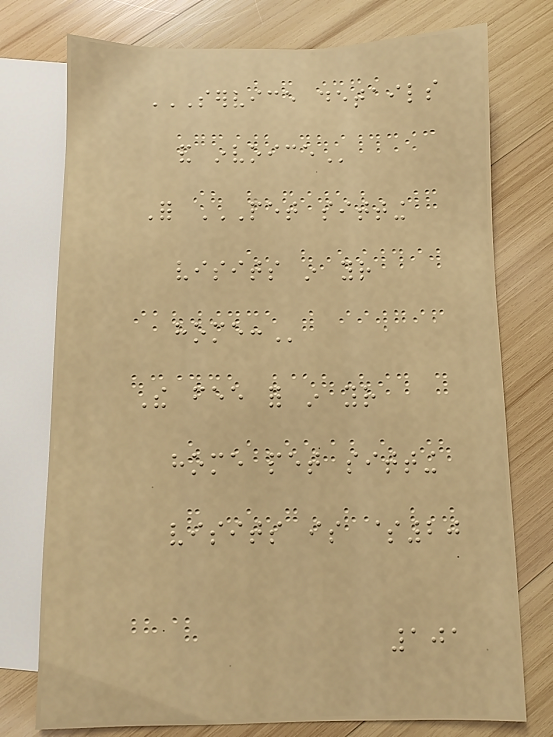SERVICE DETAILS
AND INVOICE
For PET SITTING
VISITS IN YOUR
HOME:
The fee for in your
home pet sitting
visits is $20
101
